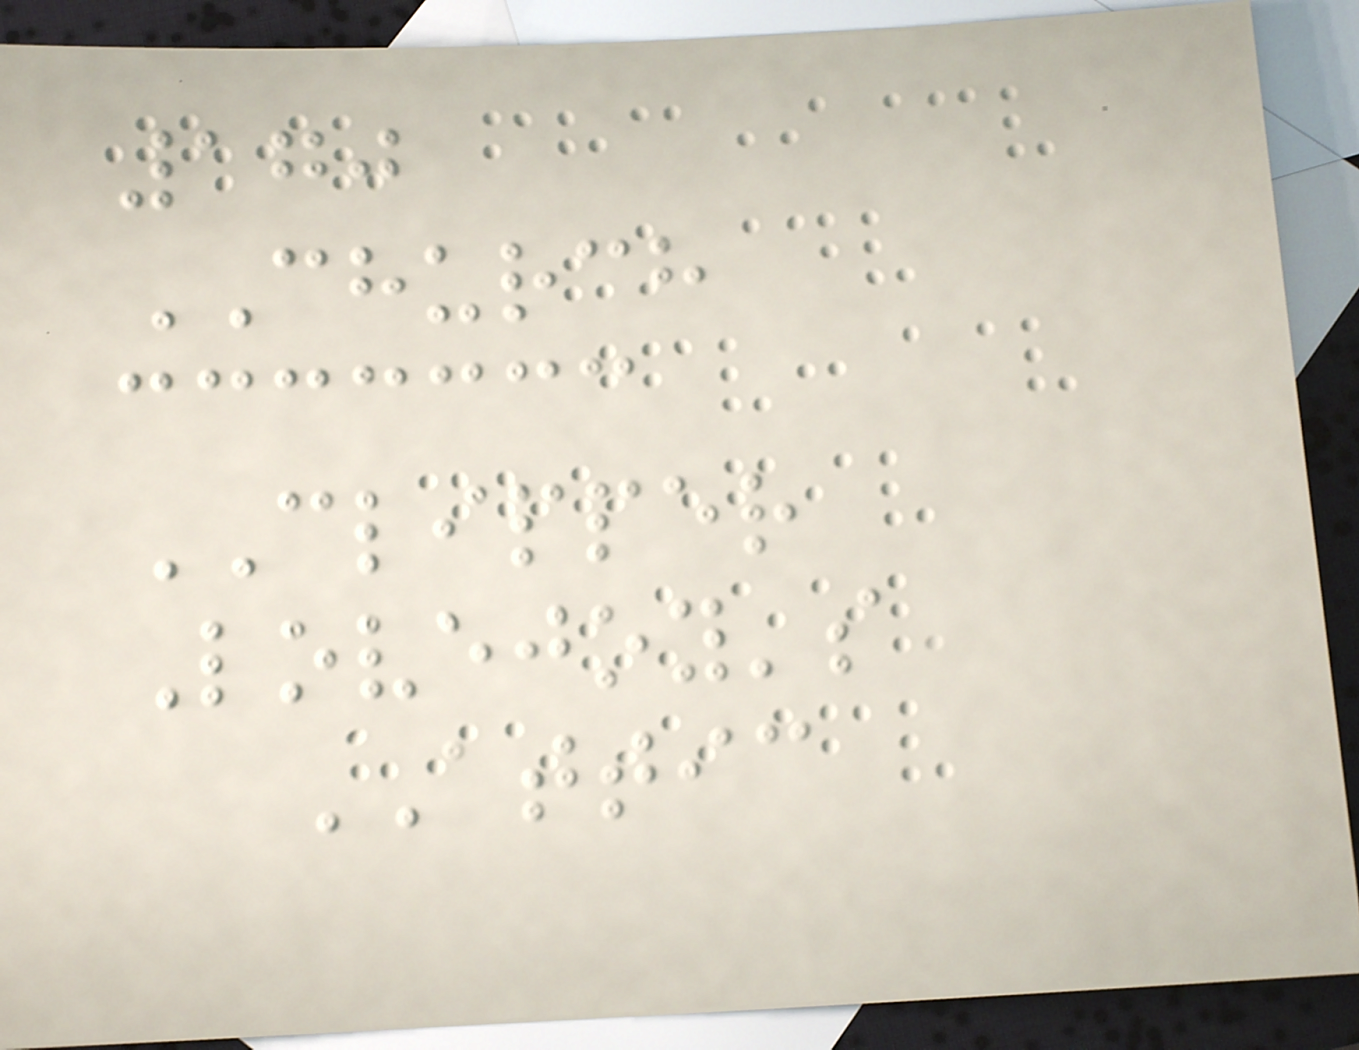170
CHURCH
CLIPPER
Lovejoy's
ATTIC
